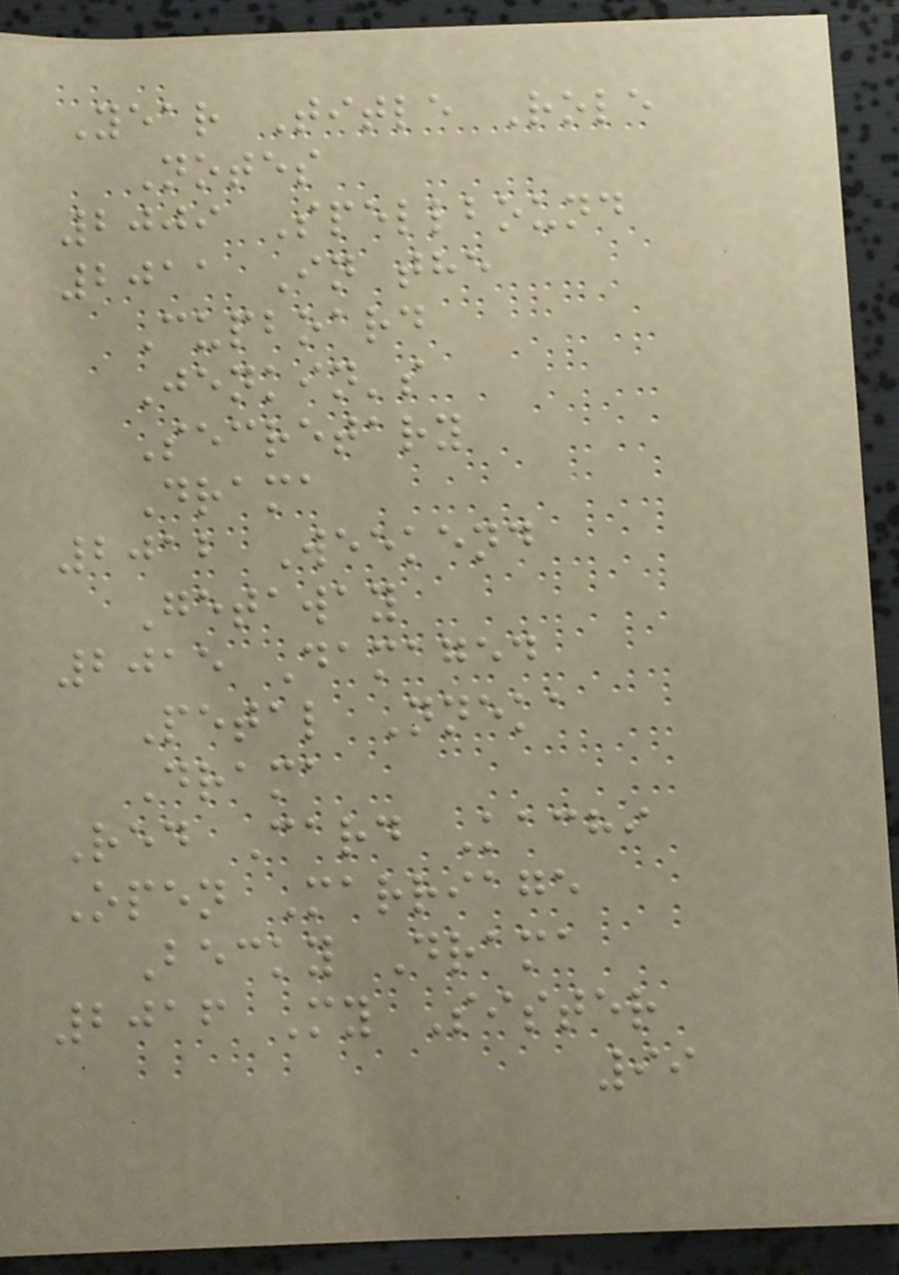Year Title Role
Notes
2009 Spellbound
2011 In the
Cupboard
Jenkin's
Secretary
Drama
2012 Weekend
Getaway
2015 Damaged
Petal Nneka
Drama
Red Card Kachi
Open Marriage
Becky Drama
2016 My Sister
99
